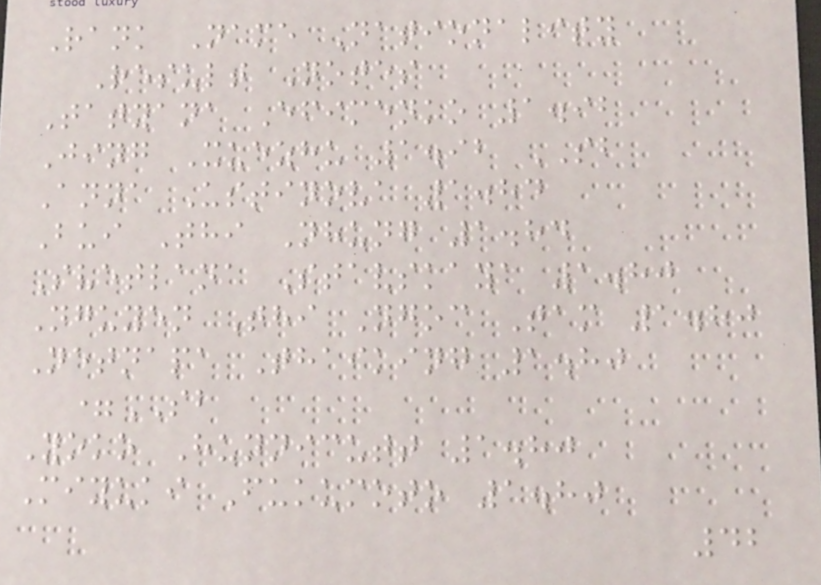Rank Name Nationality
Result Notes
Tatyana Efimenko 1.92
Jing Xuezhu 1.92 SB
Anna Ustinova 1.84
Bui Thi Nhung 1.84
Svetlana Stavskaya 1.80
Nguyen Thi Ngoc Tam 1.80
Netnapa Thaiking 1.80
=SB
Yoko Hunnicutt 1.80
Miyuki Fukumoto 1.80
42
